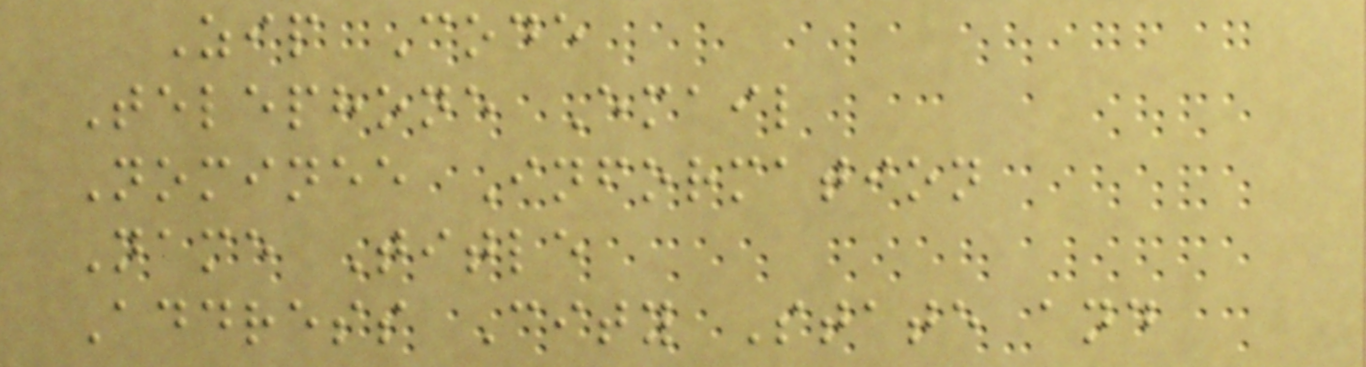Zip Code
Telephone Email
Nominee Information
Name Title
Address City State and
